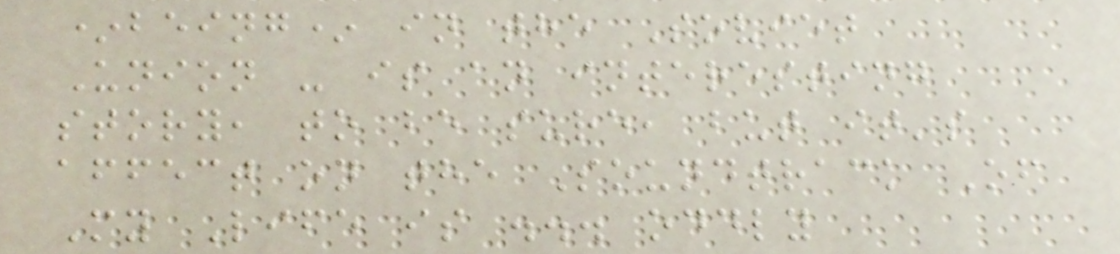*being* in the Soviet
Union - is an interesting
story, to be sure, but it's
affect on the Soundtrack Of
My Life is ... oddly
